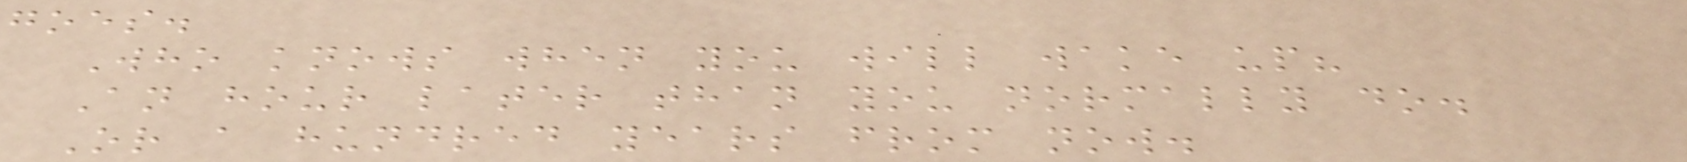goes.
Who knows when you will wake up?
An hour later than you normally do.
Or a hundred years from now.
